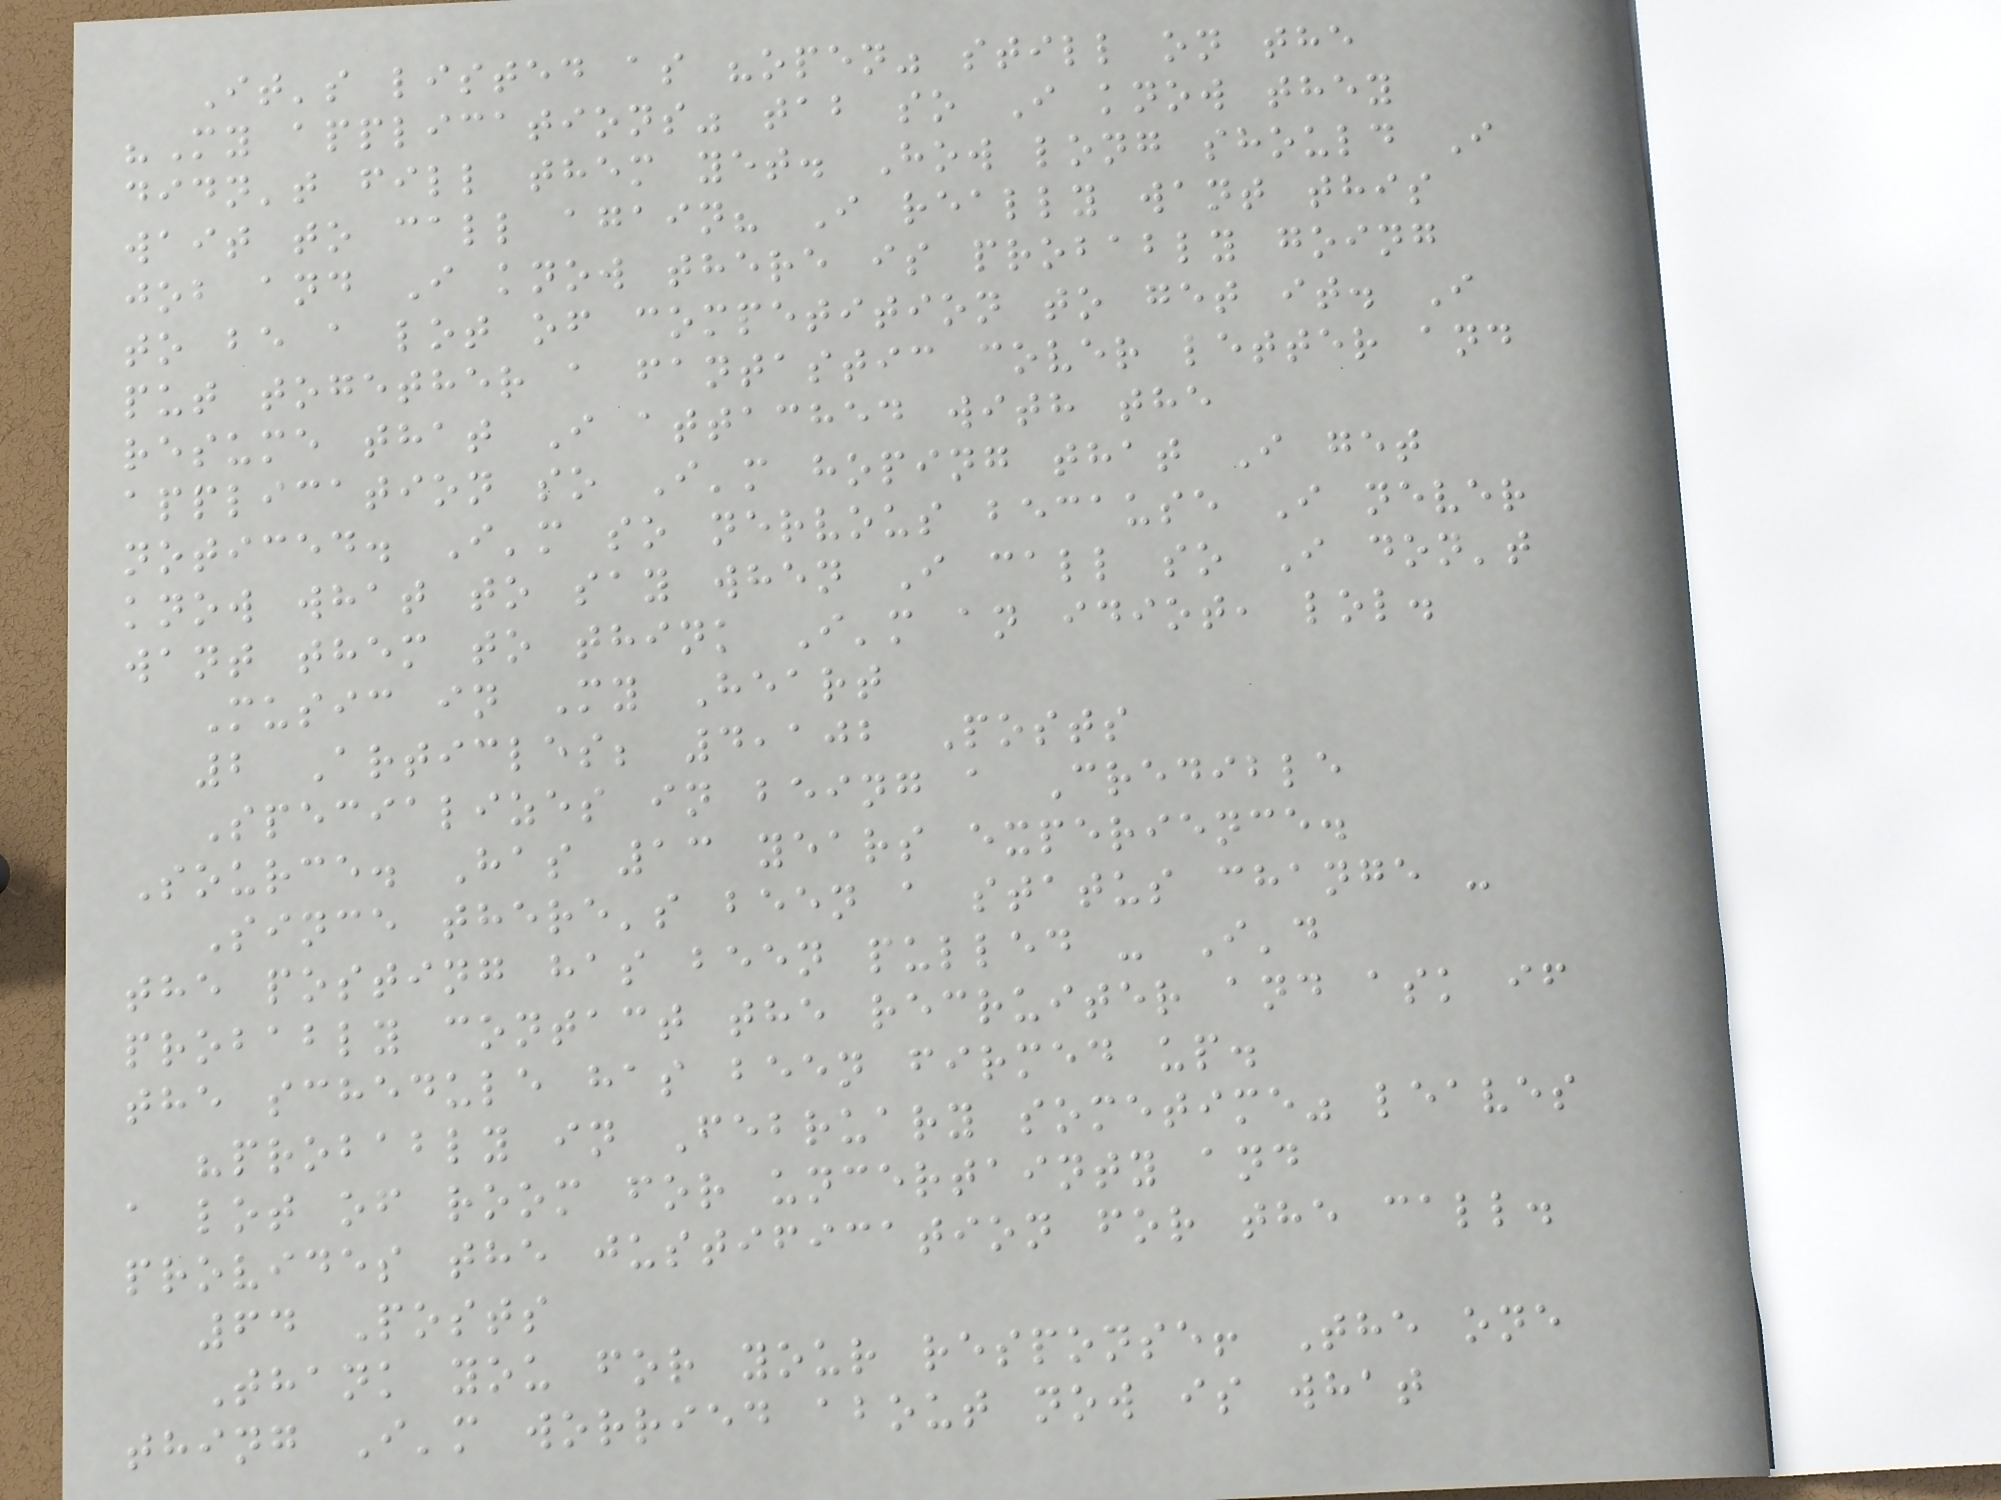It's listed as "open" still on the
"My applications" tab so I know they
didn't fill them yet. How long should I
wait to call again? I really want this
job and I know there is probably going
to be a lot of competition to get it. I
put together a fantastic cover letter and
resume that I attached with the
application so I'm hoping that I get
noticed. I'm so nervous because I never
know what to say when I call so I don't
want them to think I'm an idiot, lol.
Music in My Heart
2 Articles; 4,102 Posts
Specializes in being a Credible
Source. Has 13 years experience.
Since there's been a status change -
the posting has been pulled - I'd
probably contact the recruiter and ask if
the schedule has been firmed up.
"probably in February sometime" leaves
a lot of room for uncertainty and
provides the justification for the call.
64 Posts
Thank you for your response! The one
thing I'm worried about now is what
